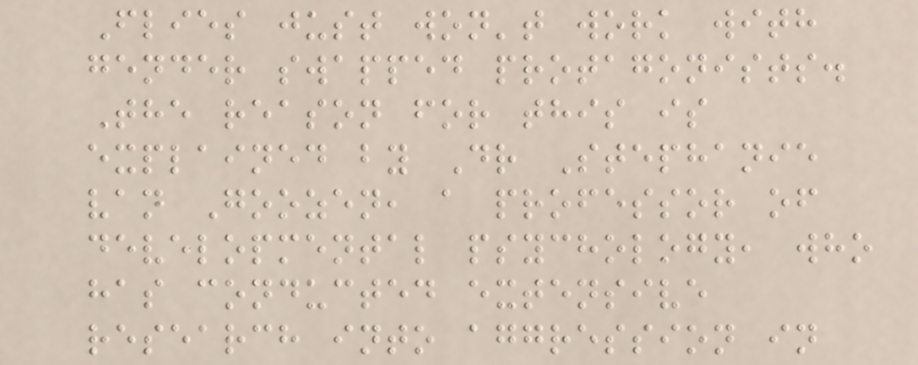Flies just won't work with
gender swapped protagonists.
The reason for this is
explained by Dr Stephanie
van Goozen, a professor of
developmental psychology, who
has conducted extensive
research into aggression in
